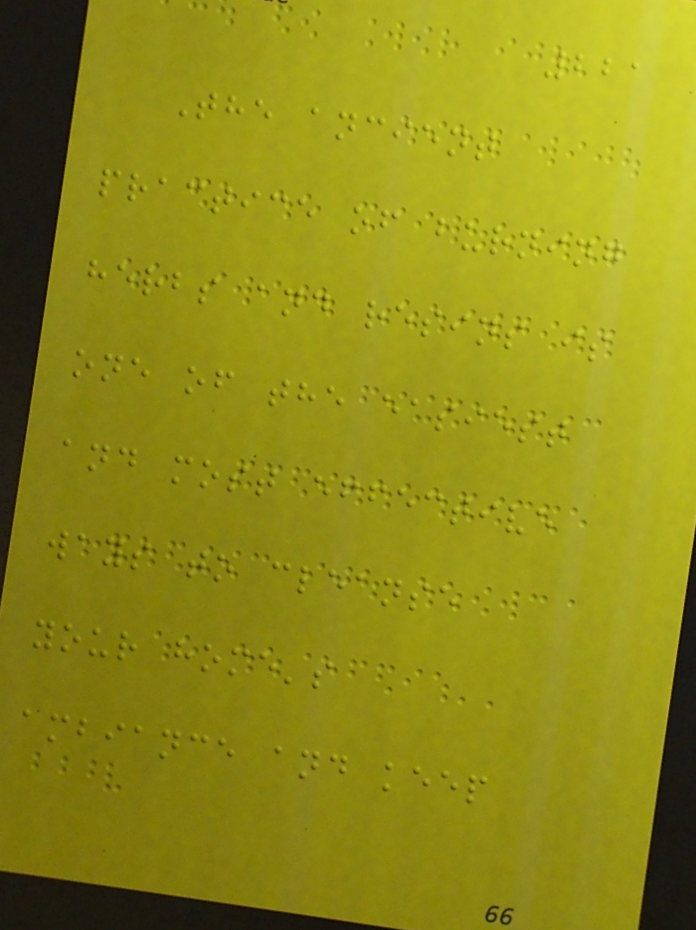221
The ancient
practice of burning
herbs and resins is
one of the easiest
and most effective
ways to cleanse
your home's
ambiance and keep
